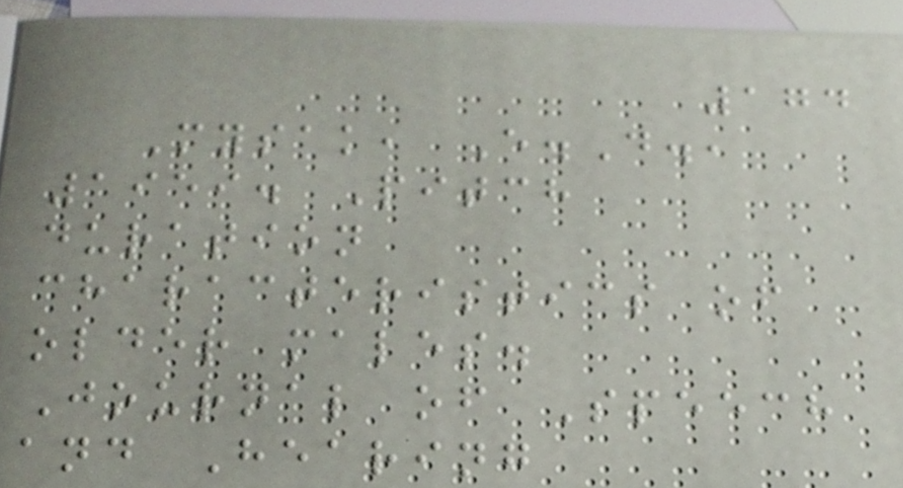174
Mysak, E.D.,
1959. Pitch
duration
characteristics of
older males.
Journal of Speech
and Hearing
